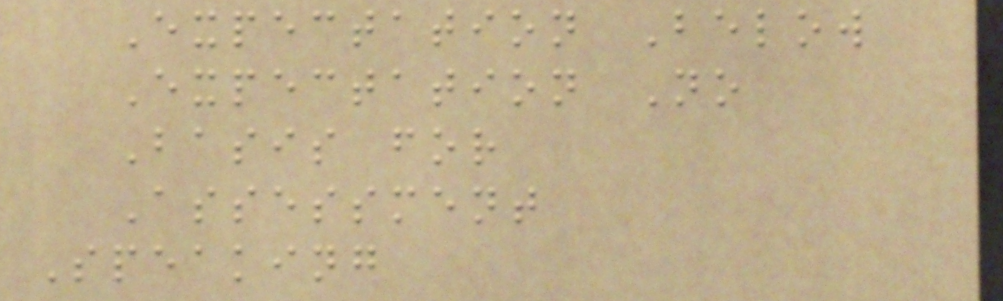Expectation Below
Expectation No
Basis for
Assessment
Speaking
